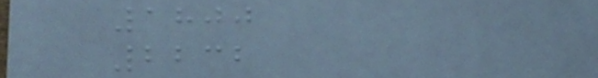1800
2232
